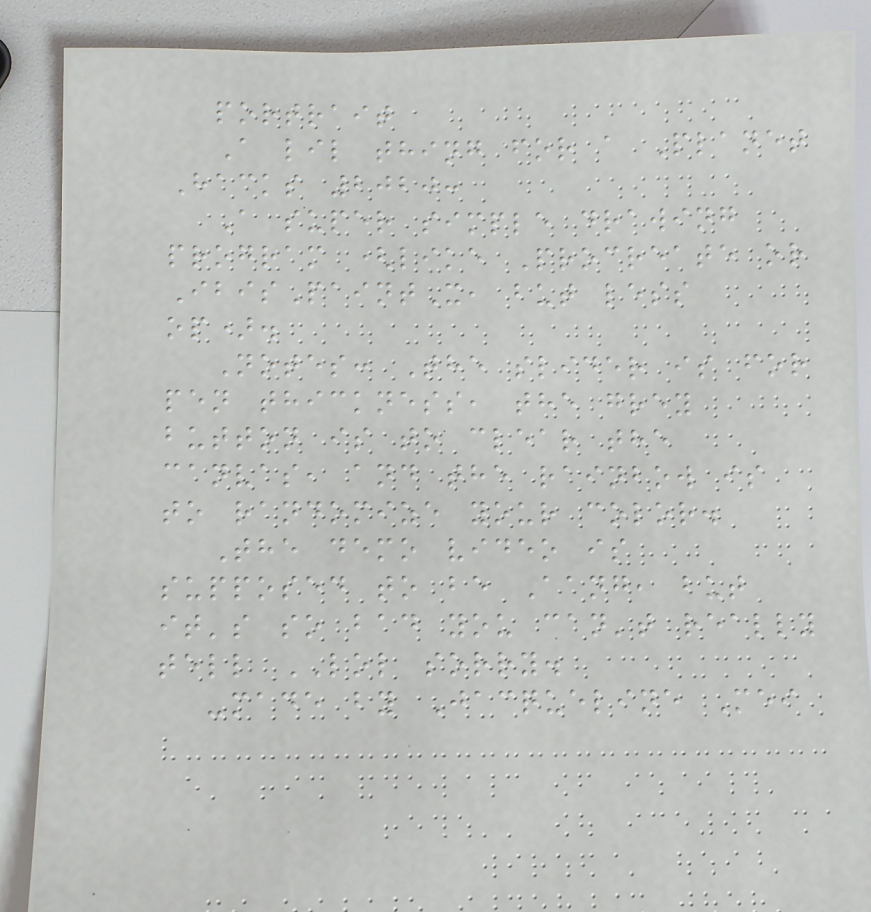portrait
A lil thing for a Planet
Hacks 2020:
A super simple drawing
program (like Procreate or
IbisPaintX, but less
op).
Notes: The slider is for
pen thickness, the grey
button is to clear the
canvas, and the rainbow is
to randomize your color.
The demo video is
supposed to be Aang, but
it's so bad you can't really
tell LOL sorry.
-made by Jacqueline Mei
